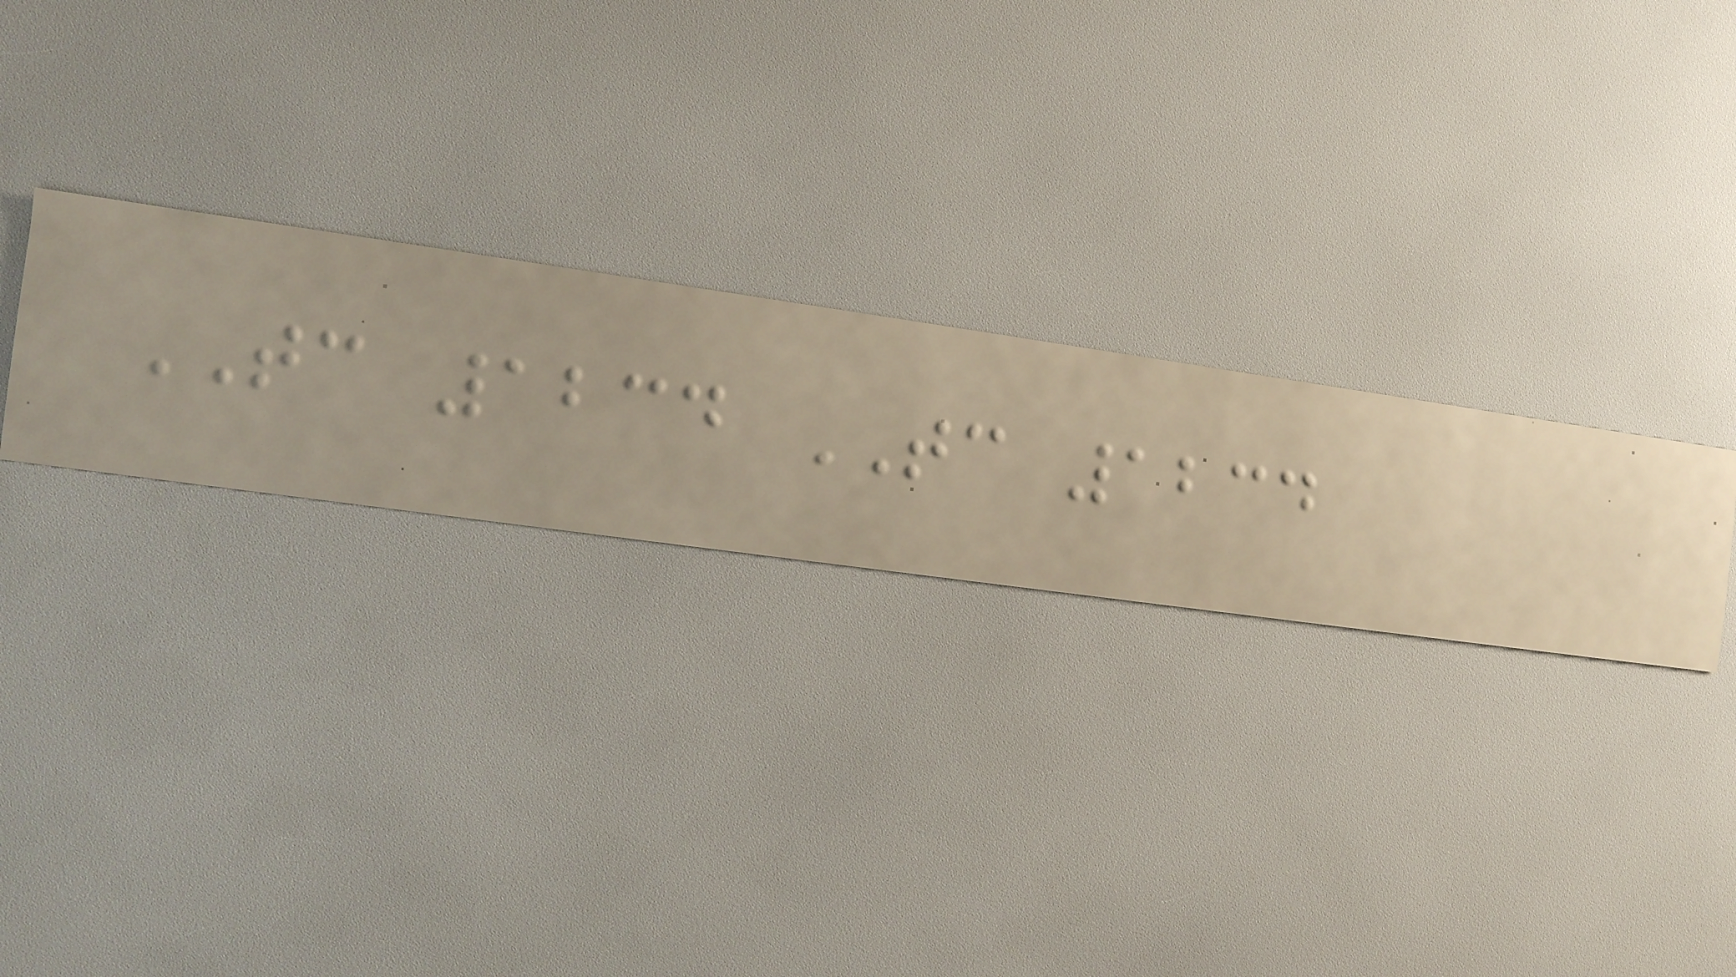TC 1234 TC 1234
